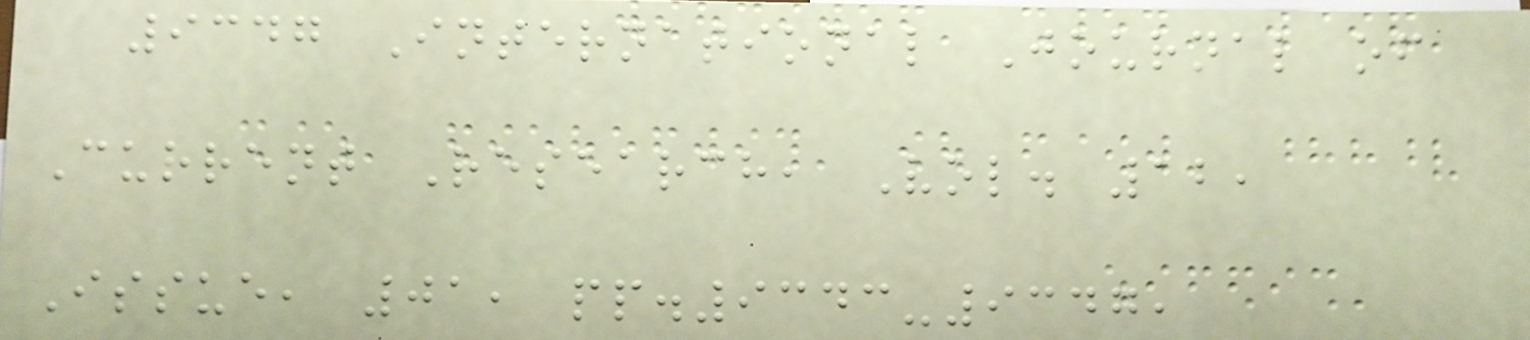9347 International Journal of
Current Research, Vol. 12,
Issue, 01, pp.9343-9347,
